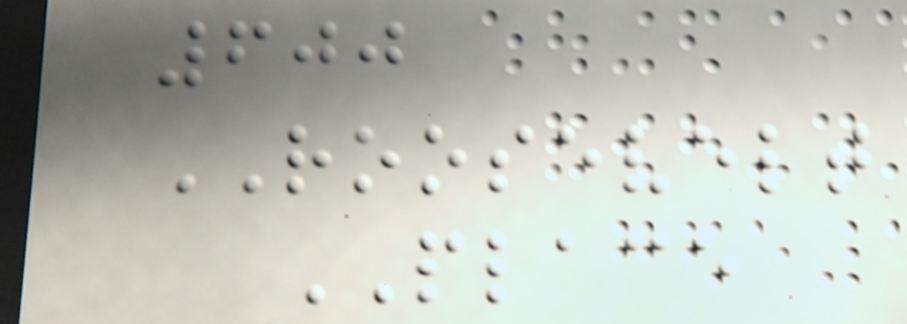600
ROOSEVELT
PLACE
